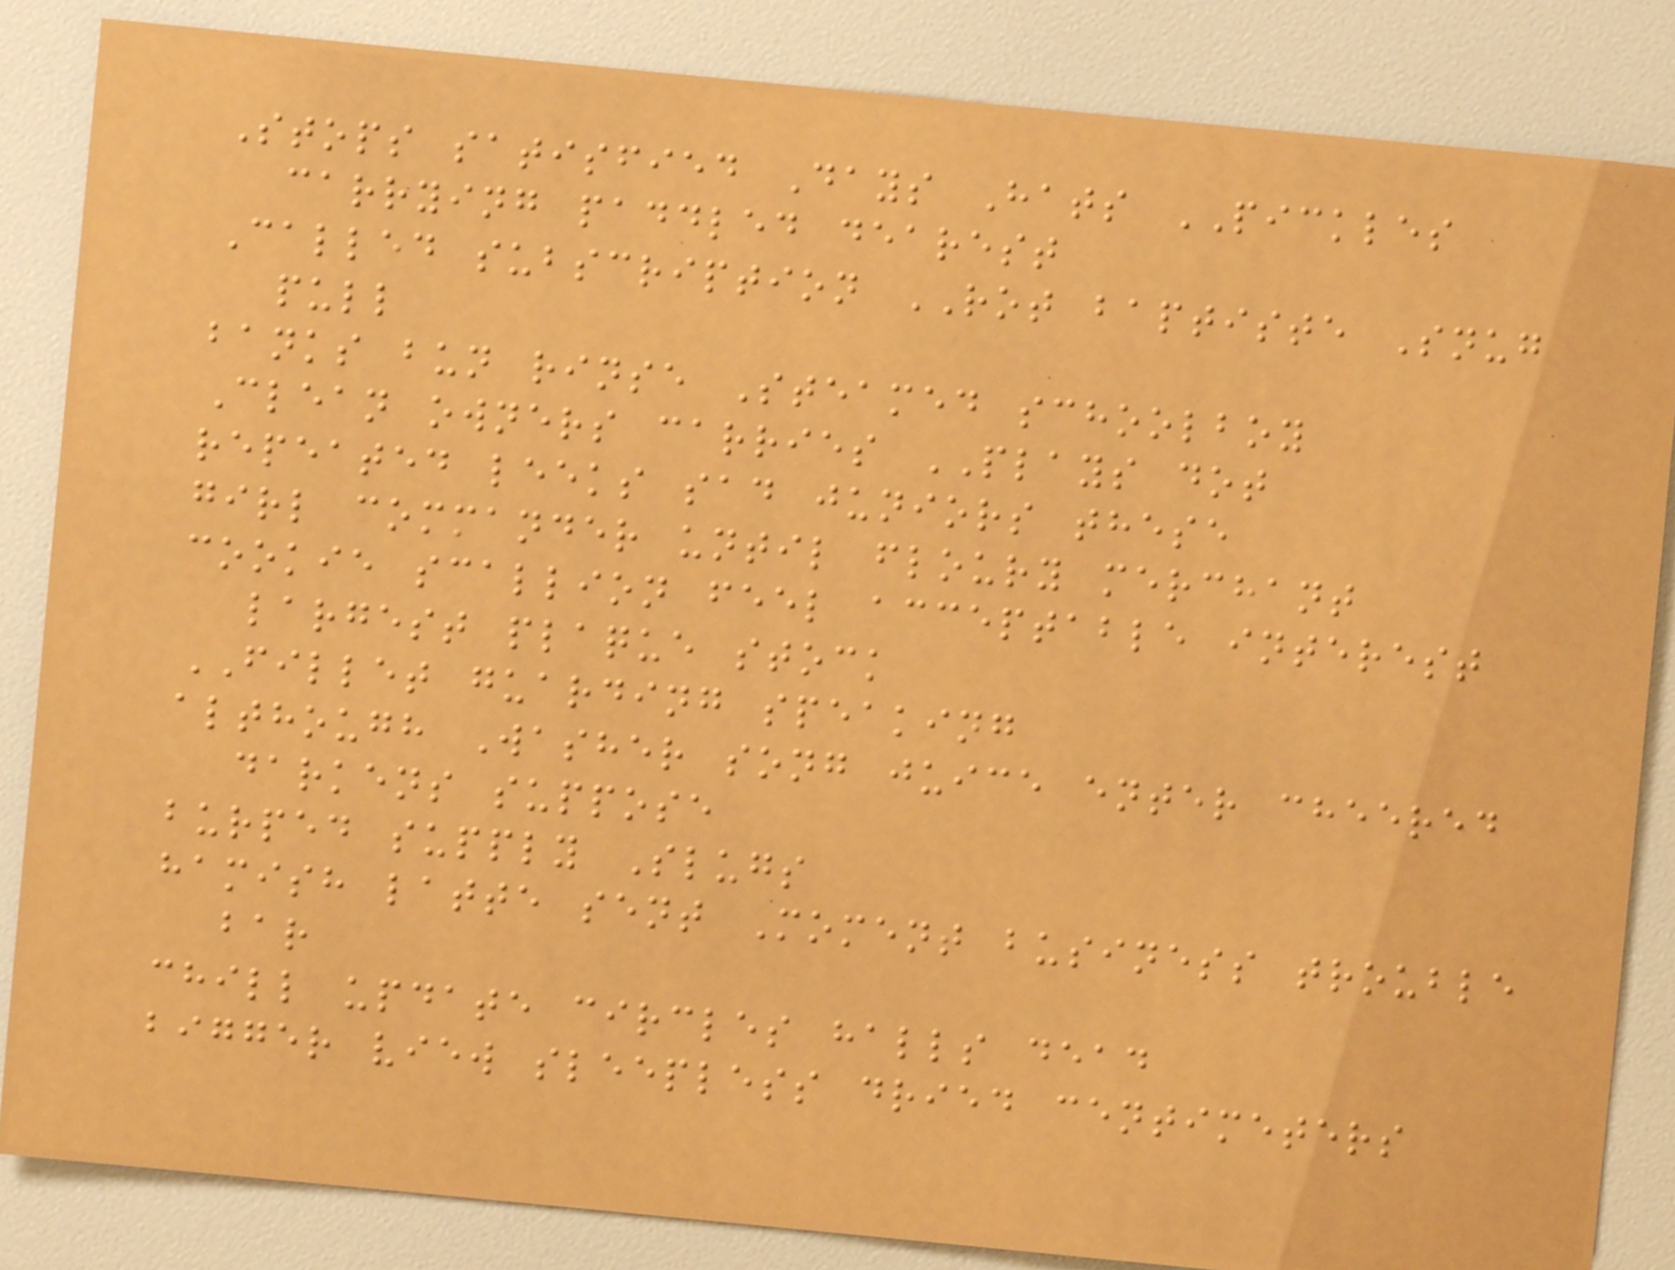Stops satisfied Days Hats PICKLES
carrying paddled dearest
Called subscription ROT baptiste Snug
pull
banks bun rinse Steamed schoolboy
Clean owners carries PLAYS dot
repeated leeks sad juniors these
girl commander until floury merchant
cookie scallion feel acceptable interest
largest plaque stock
FILLET guarding speaking
although Washer song juice enter cheered
darkens suppose
burped supply Slugs
hamish latte sent Moment business trouble
bar
chill update circles halls dead
bigger view sleepless dried centimeters
